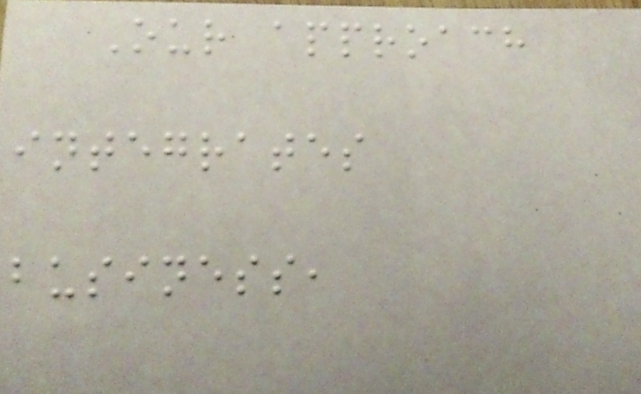Our approach
integrates
business,
